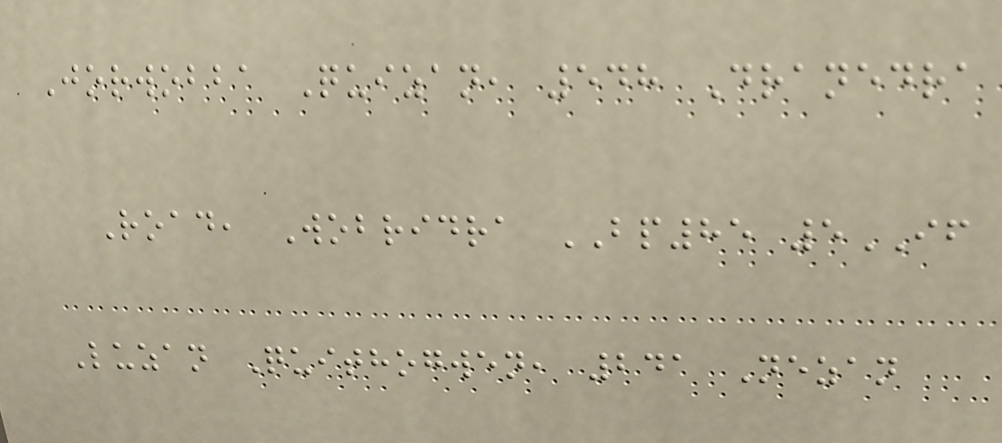Jorwobba Quizan, 548 Dranedra
Road, Wobridra BP85 5IF
Luzan Quithogwen, 241 Nezan
